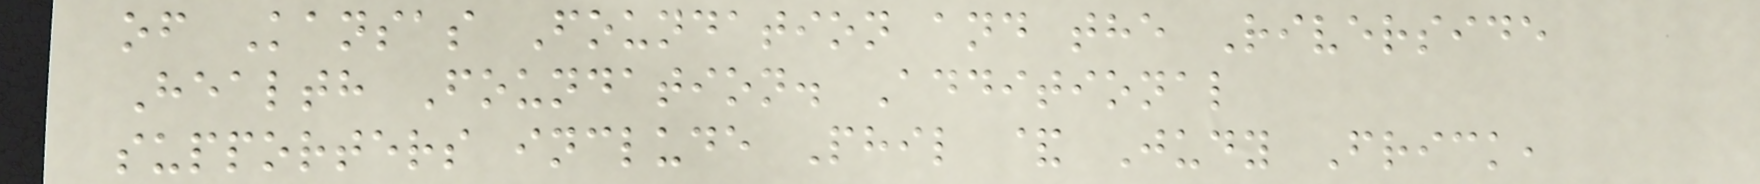of Kansas Foundation and the Riverside
Health Foundation. Additional
supporters include Phil & Judy Frick,
